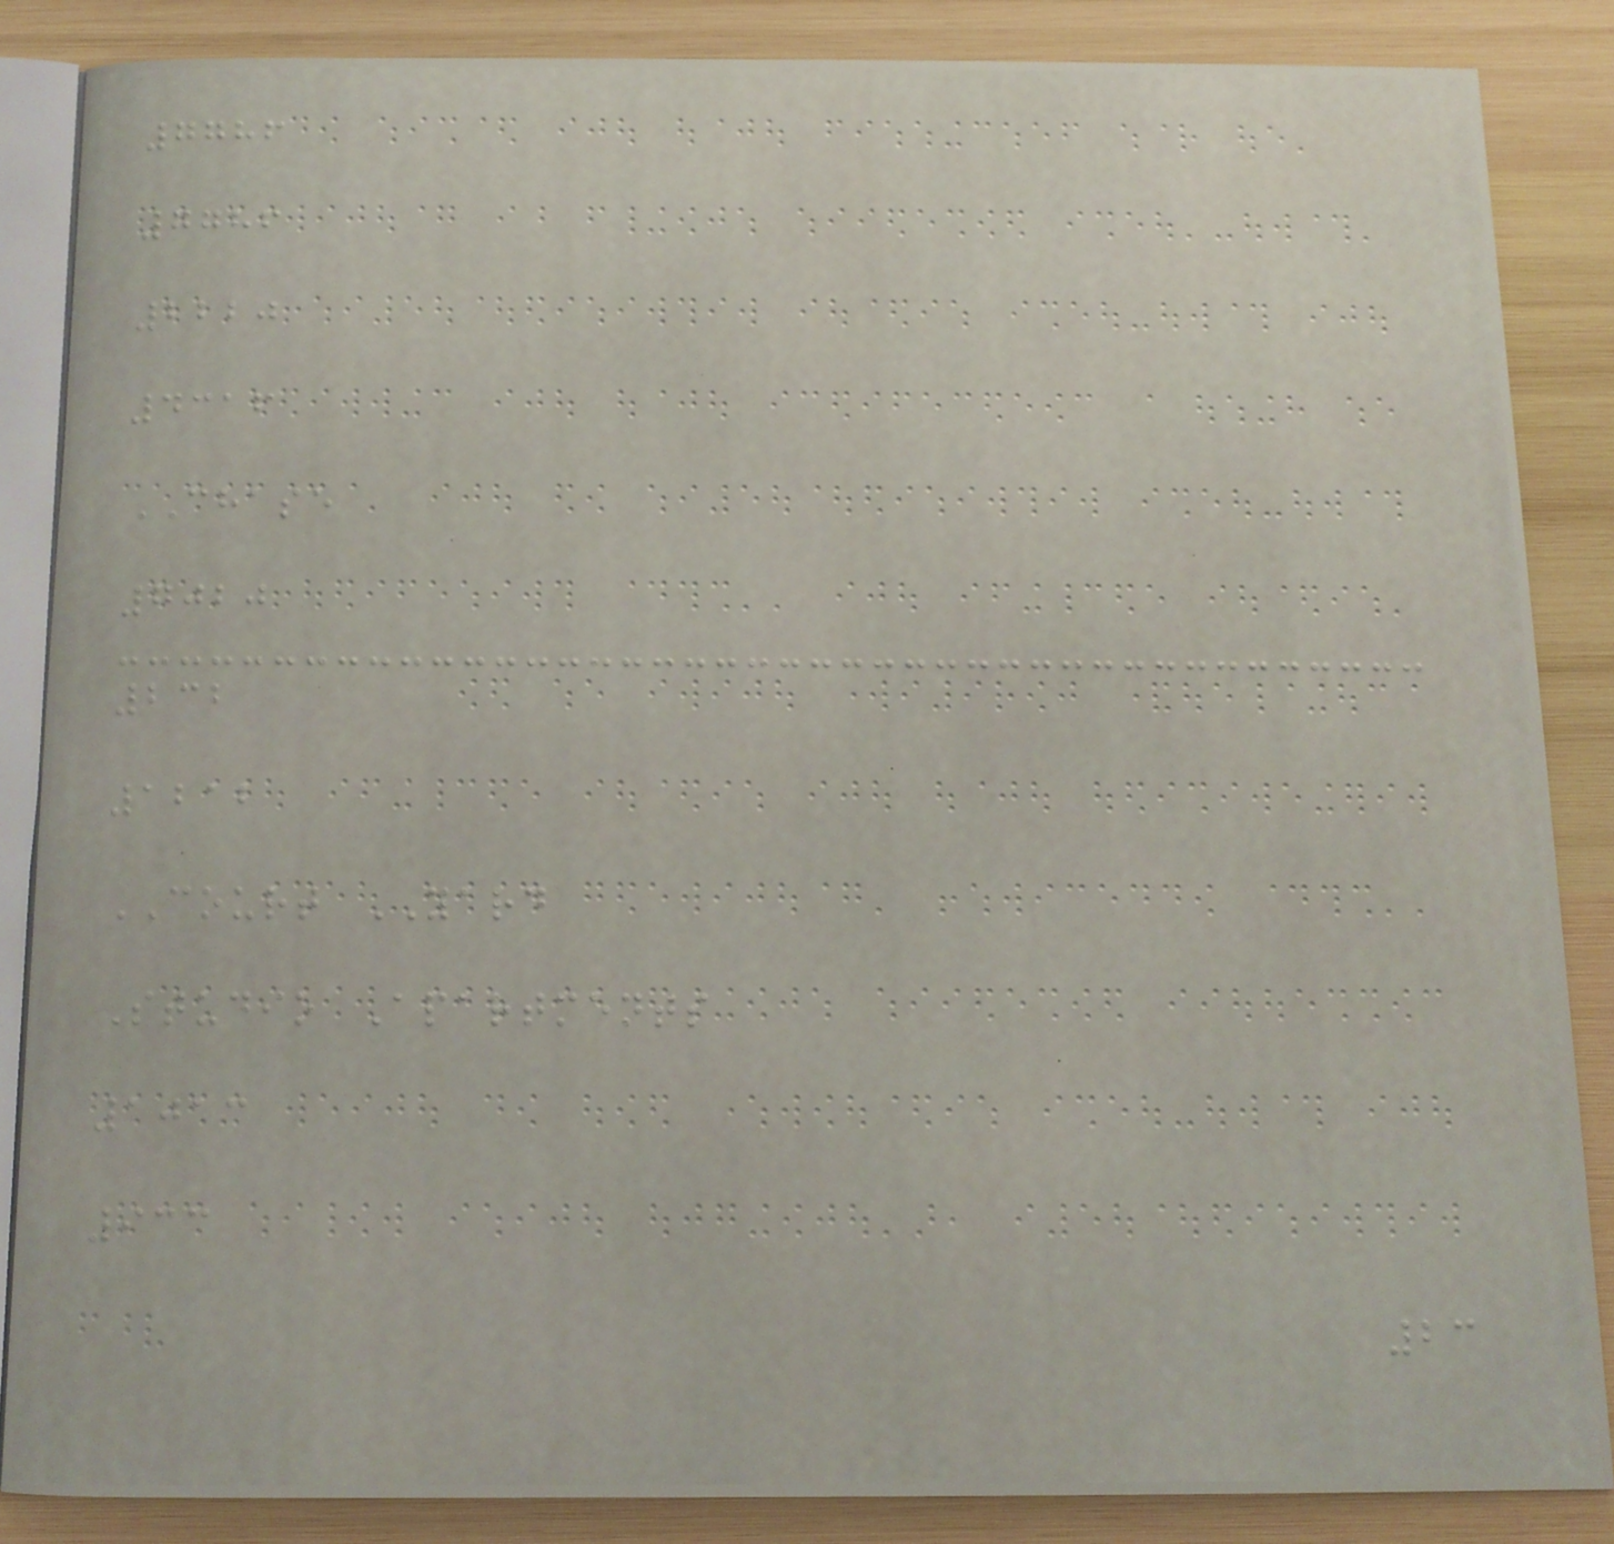7786
7786
2220
4316
CHASE
7020
232
1212
COURT YARD
Studio Apartments
1013
933
23
